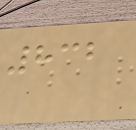832
